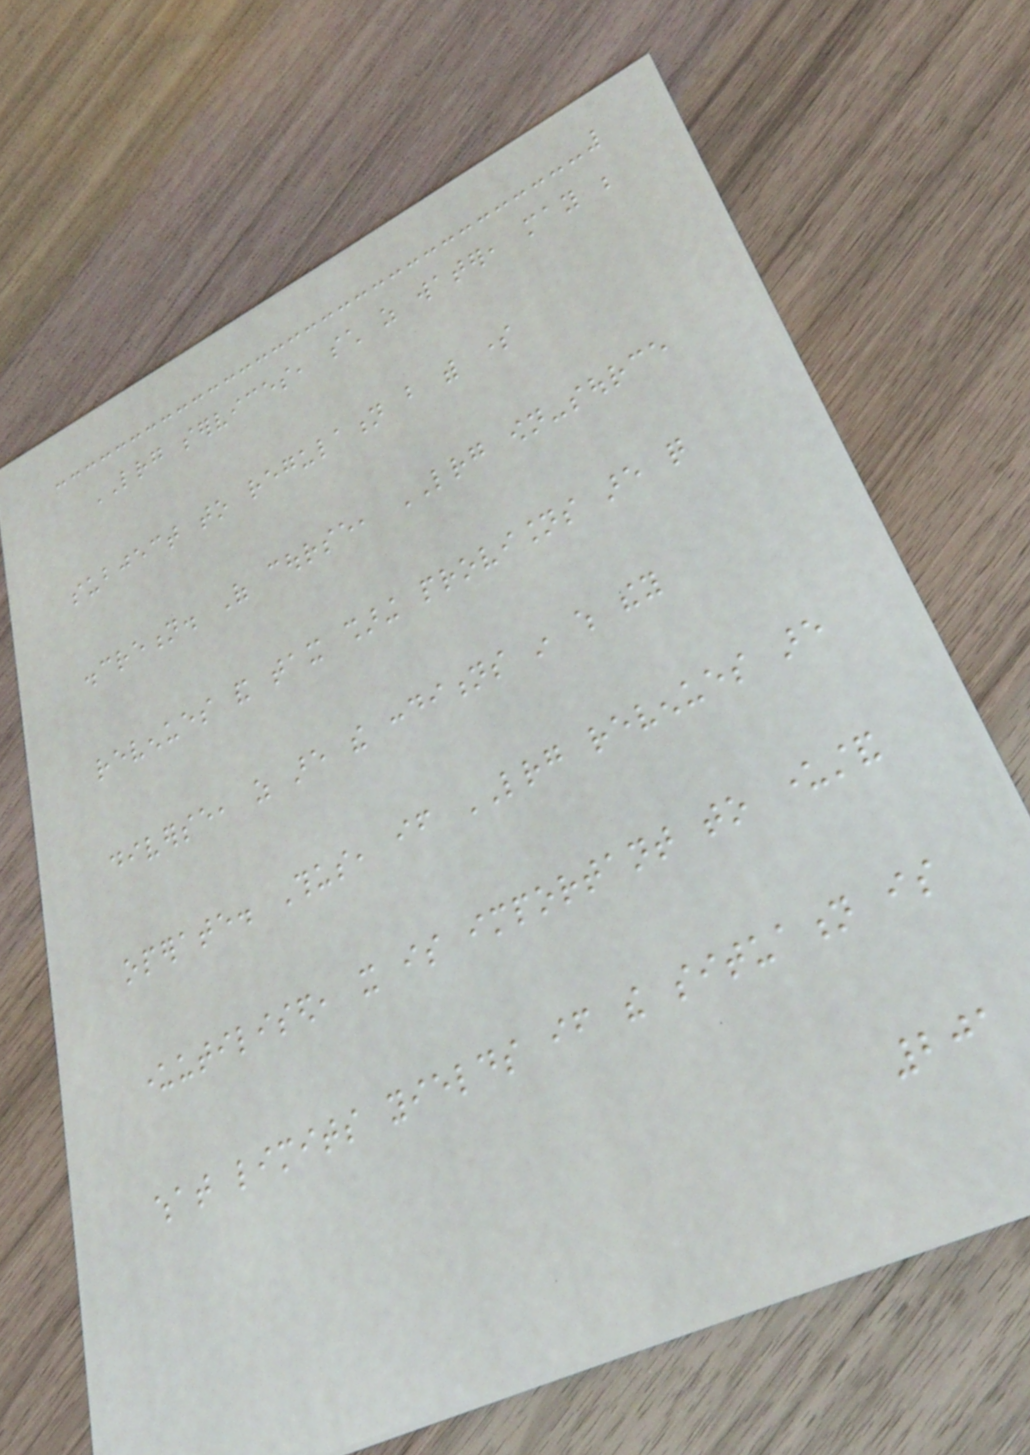LRG services, such as water, may be
subject to regulation but with some
discretion. Of course, LRG own-source
revenues and tax sharing provisions are quite
diverse, as are the conditions in which they
operate. Thus, if LRG revenues are
underutilised, it is important to understand
what limits yields if the situation is
201
